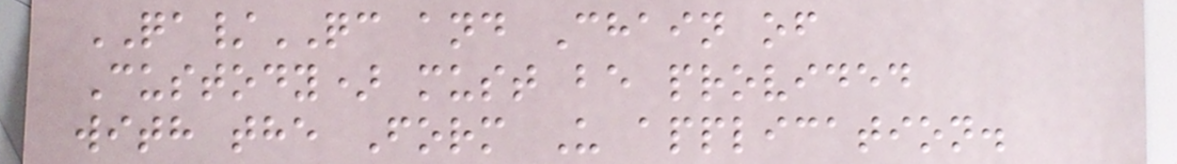QA/QC and Chain of
Custody) must be provided
with the Form U application.
